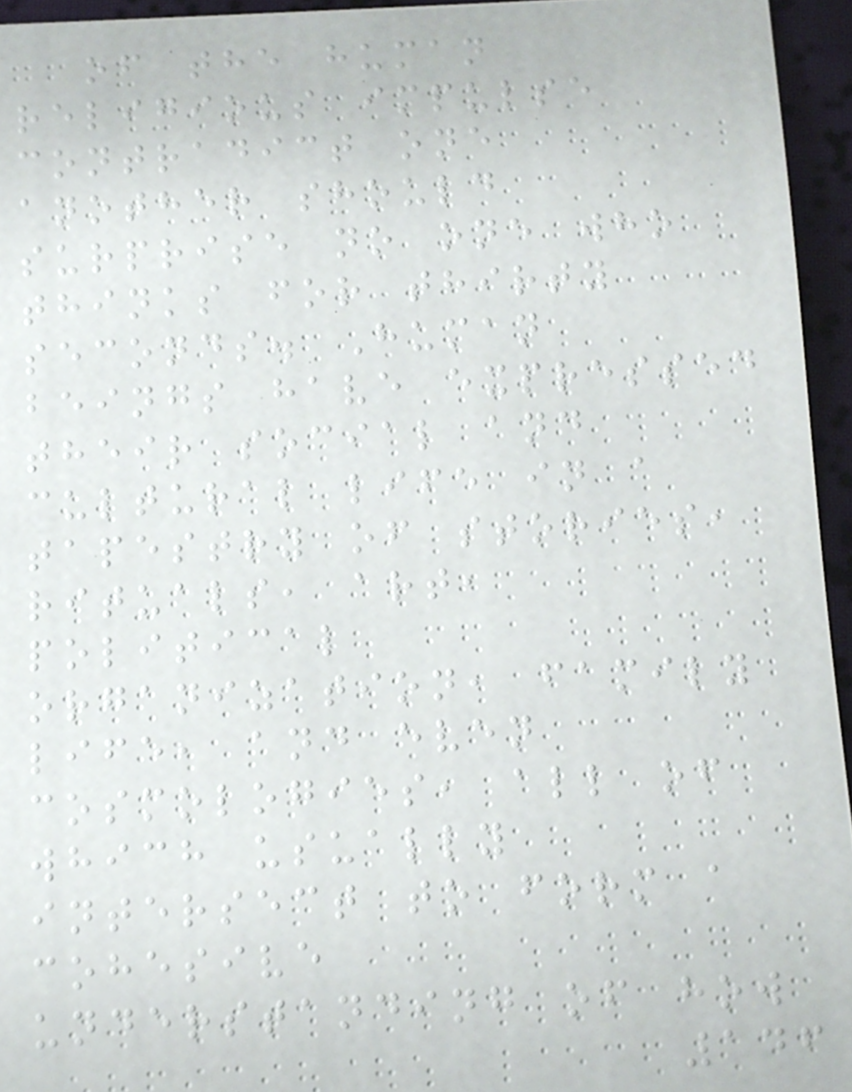of the human
religious impulse
contradict one
another should
surprise no one who
thinks for thirty
seconds. Human
beings have expressed
their social and
cultural life in a
tapestry of stories,
rituals, art,
political
organization, family
life, and even
cosmologies, all of
which usually
intersect to form a
cohesive
understanding of how
146
